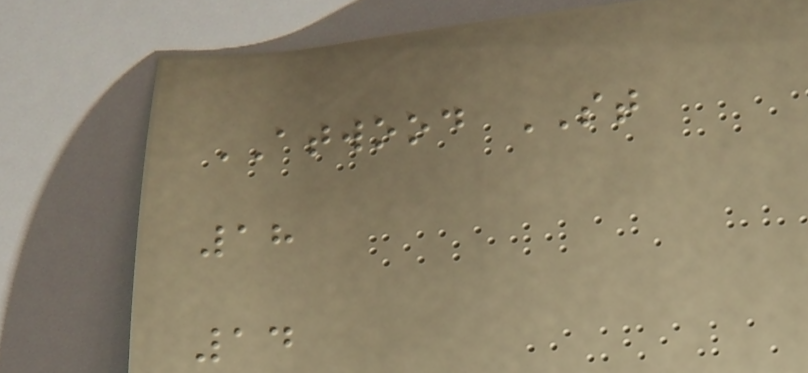ATWOOD ST
18
14
